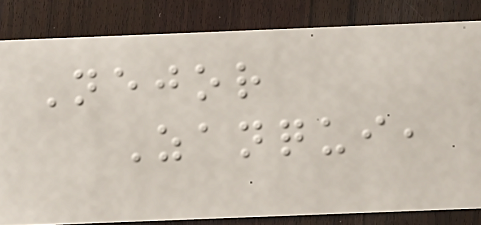Nejor
Zanqui,
